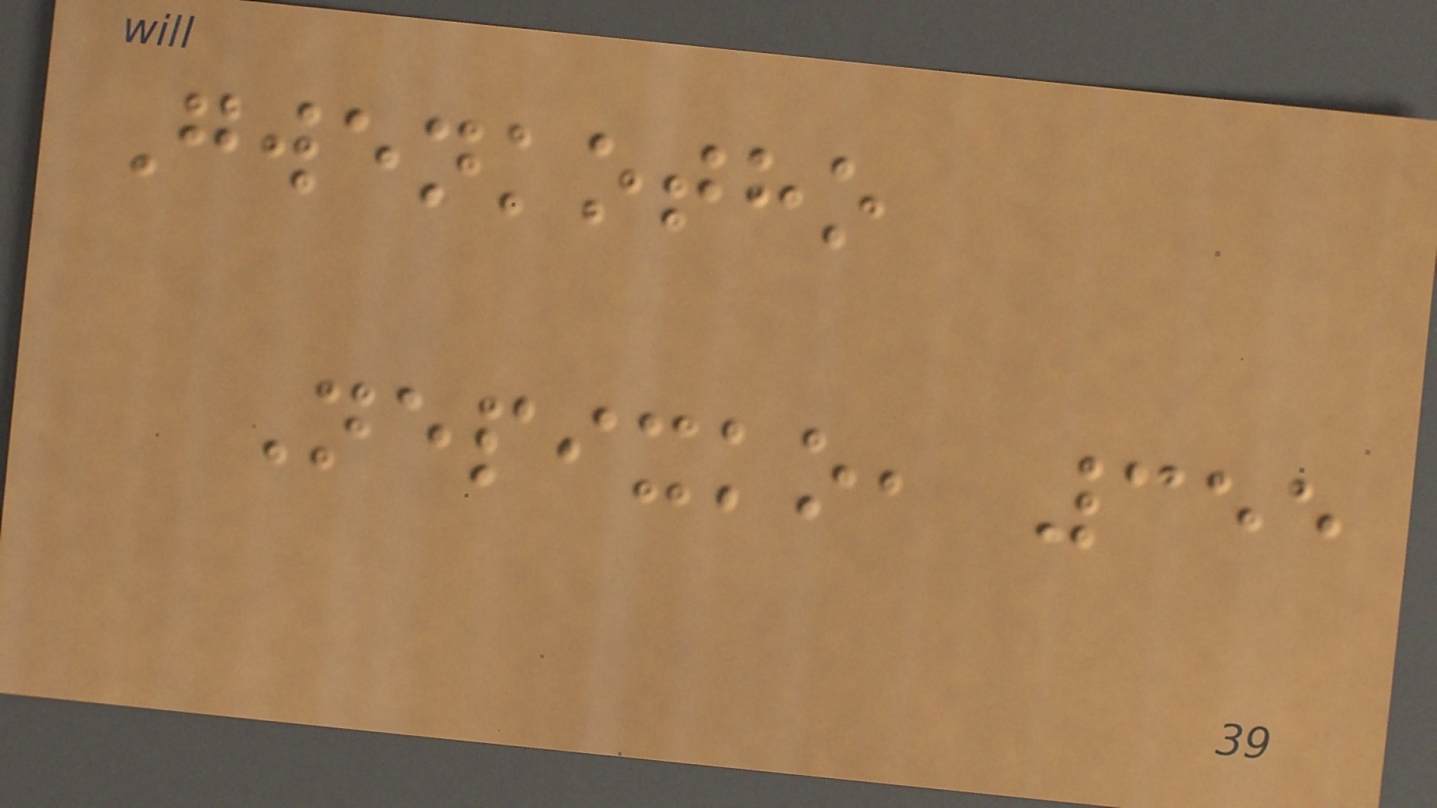Gwenkotho
Nepixko, 355
